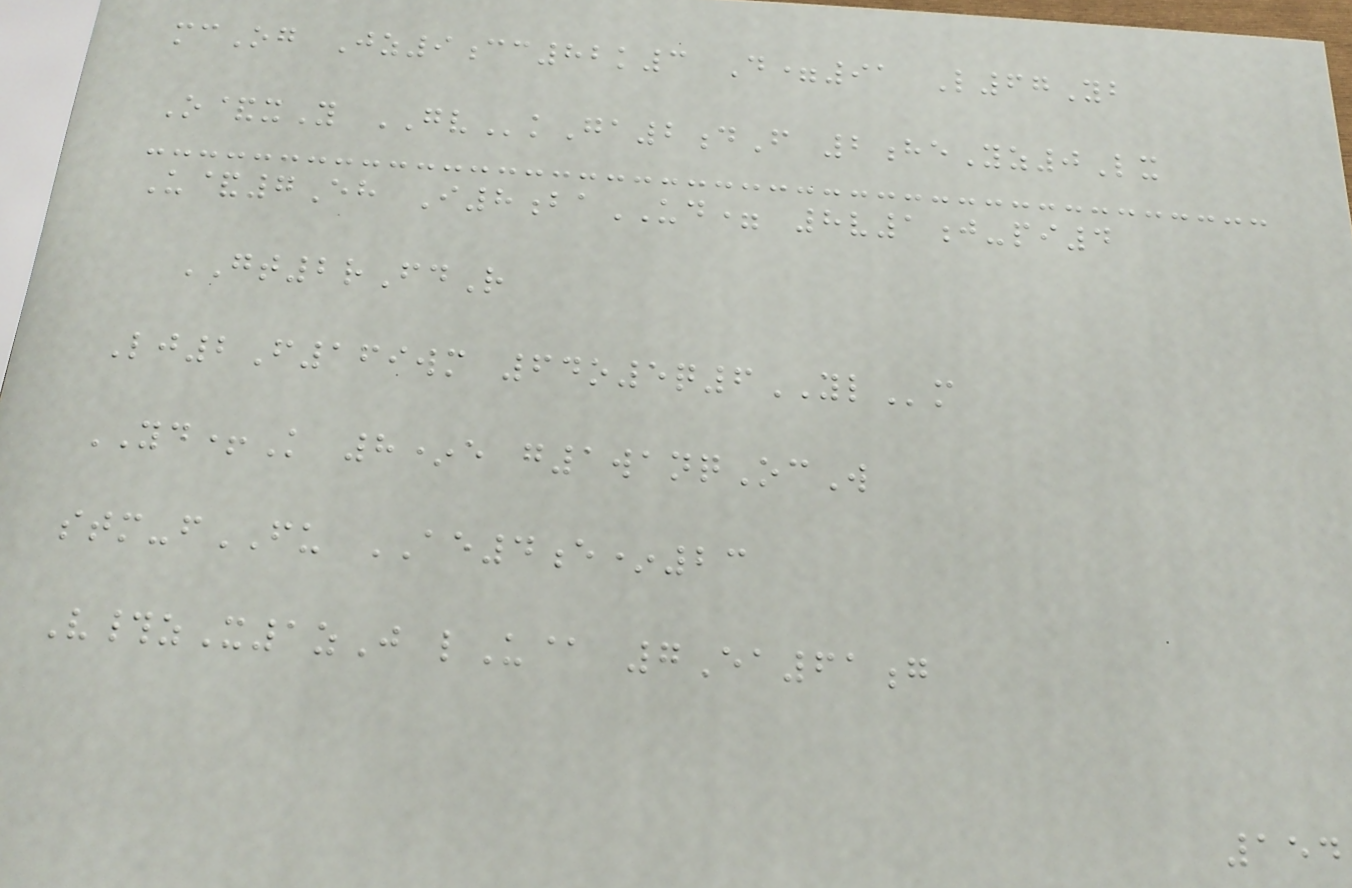mcOg Jz9cc82k3 D=91 L67Yb
O&xY GVkGa2dF 2heYz0Lx
U&7Eh I8baUD= 8v1j-pi4
GT2rFdR
Lj2F169wm 64o5q6YLm
YD+K 8*e g1wanqOcW
stm-fFU AE4e*23
V#zX1zJ lU@ 7Ea61g
154
